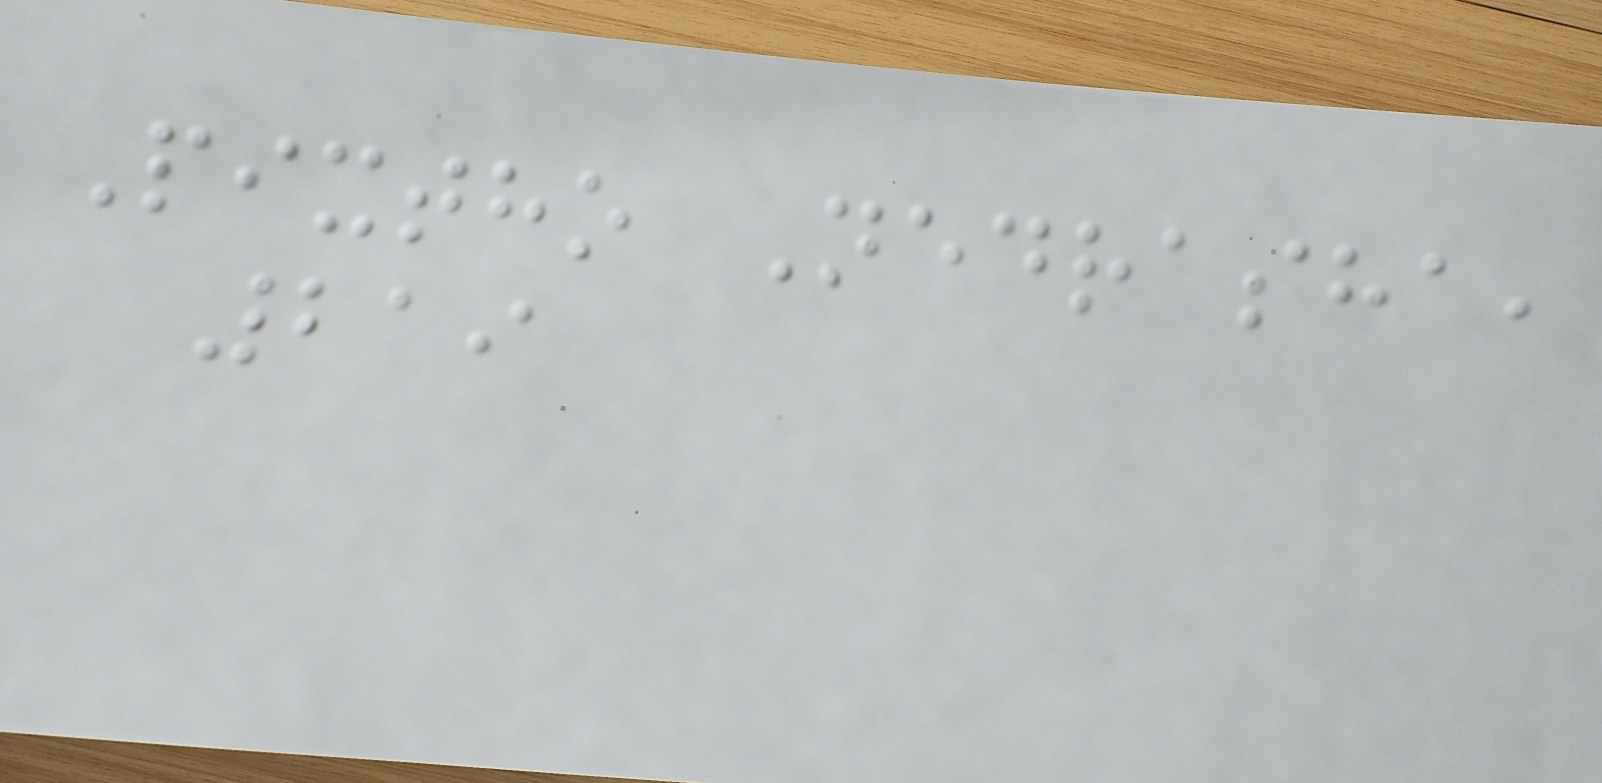Pixtho Nedrasha,
219
